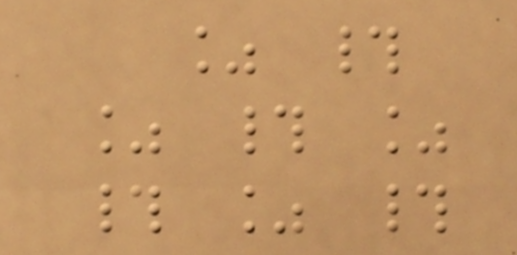% #
% # %
# % #
